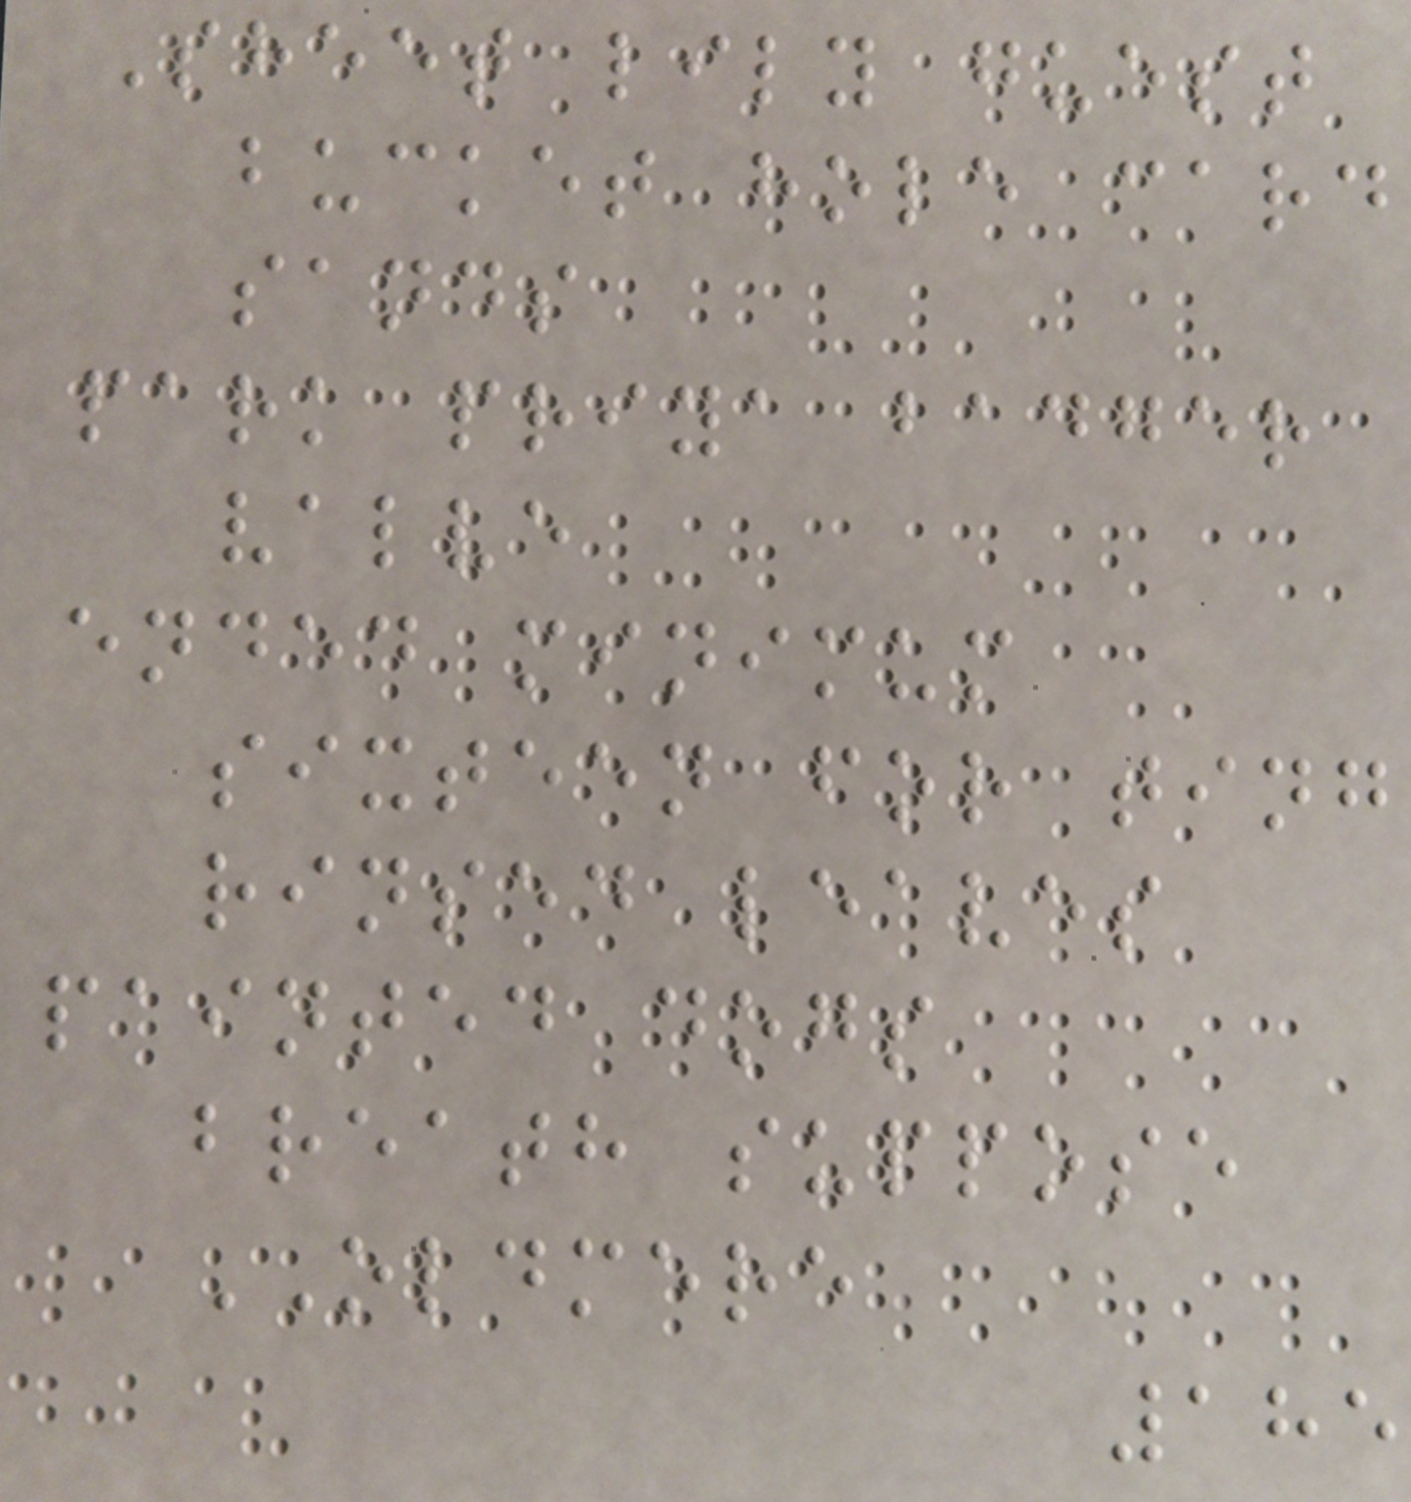Sheet lily guest
bucket hole card
sands
park priya badger
valve
ended minimum
sixteen for ting
rinsed leaves
painted dogs
breath suppose
OLDMERE
185
